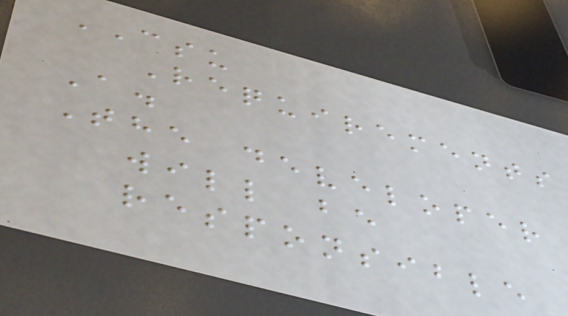CSU
Requirements
A.
The developer
will be
responsible
